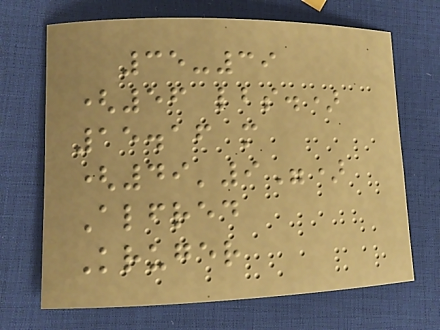35-39
(56 lbs.)
15.16 m
(49'9")
Alfred
Kruger
